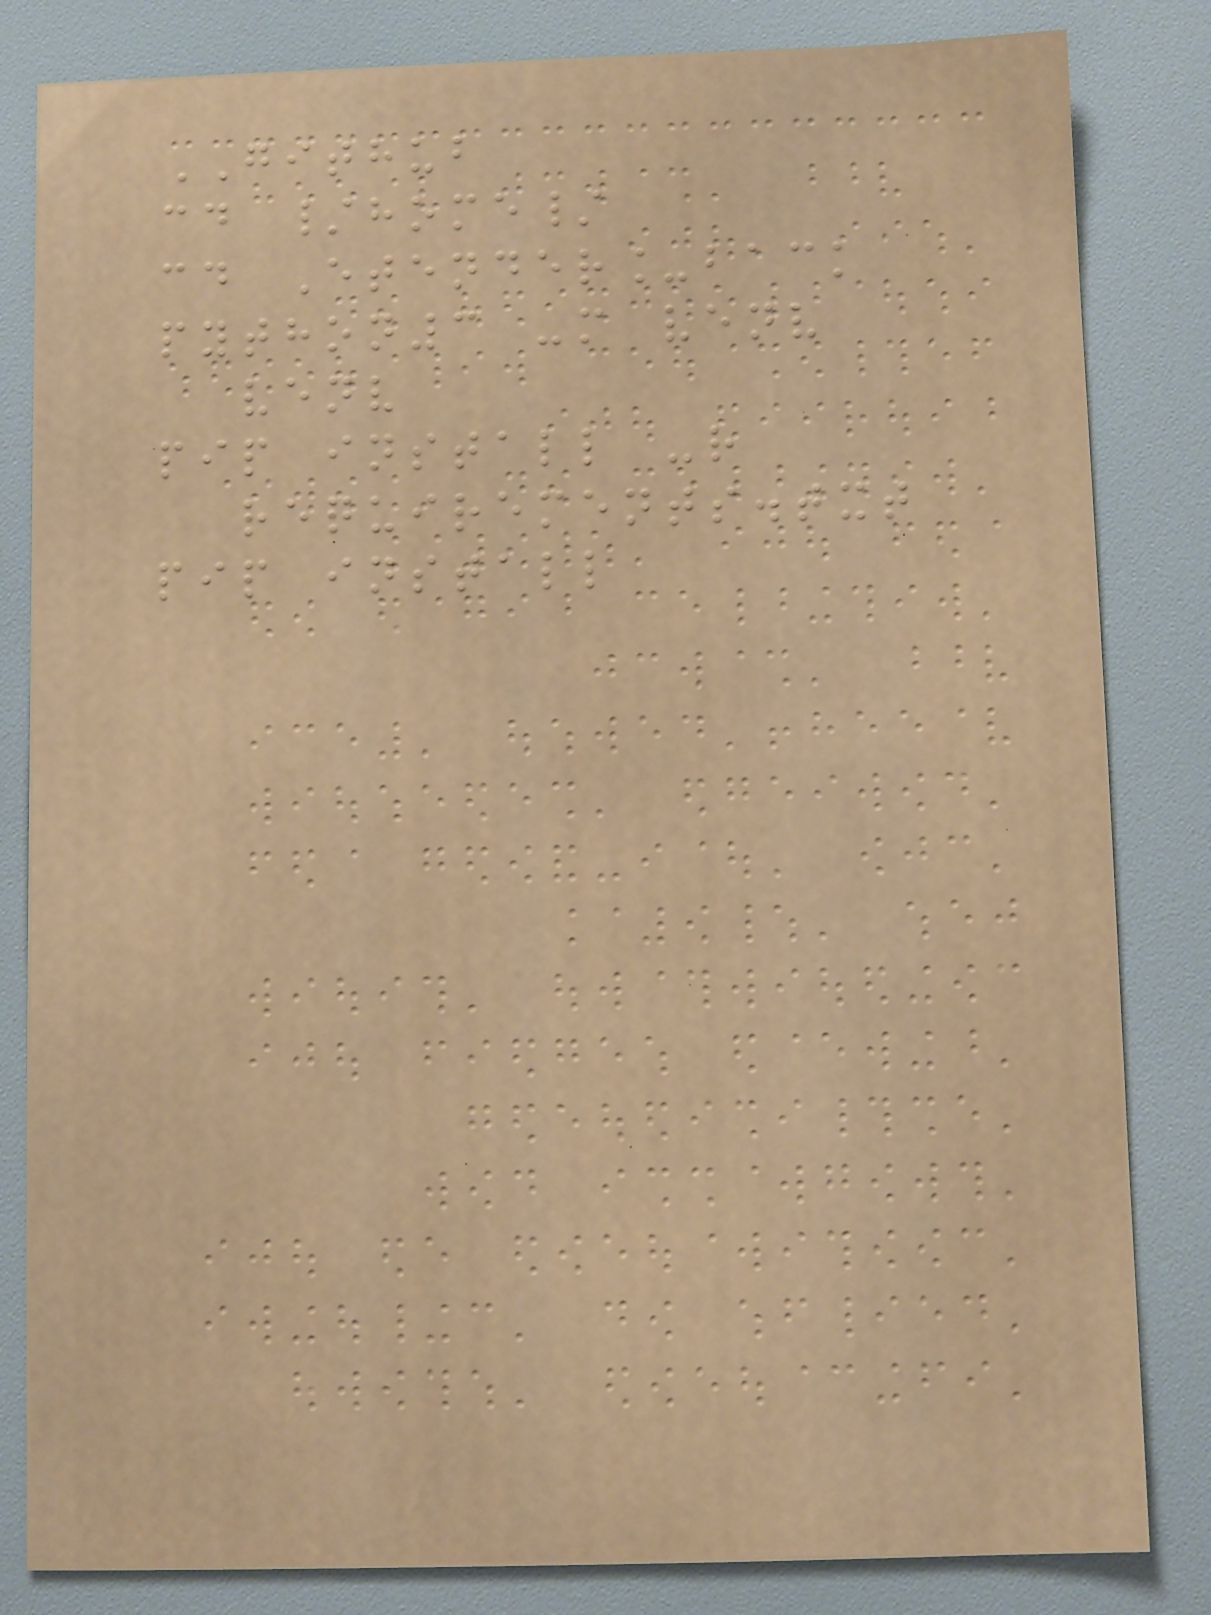GITHUB
cd /home/
cd Etender_back
python3 -m venv
venv
pip install -r
requirements.txt
pip install
